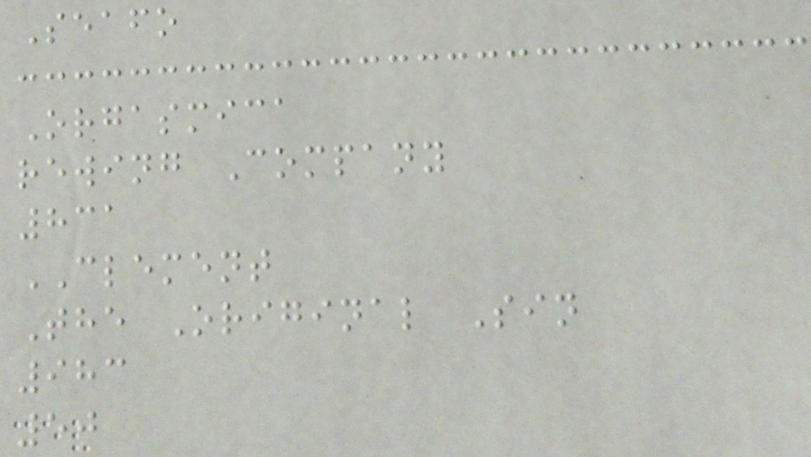Seafo
Orgasmica
rewing Company
831
CLEMENT
The Original Sin
983
50
